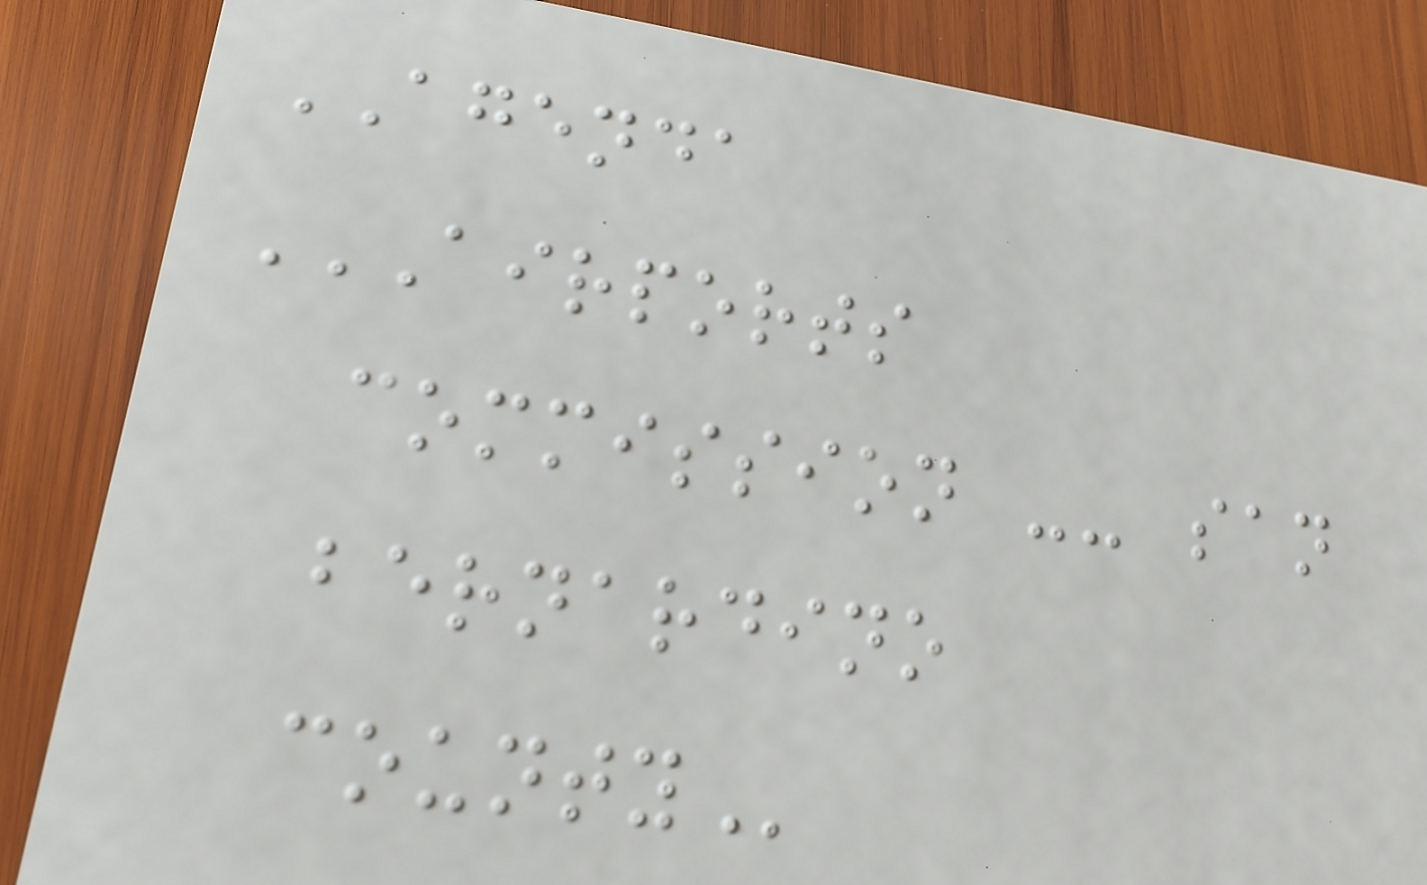AGENDA
AIRPORTS
COMMISSION -- SAN
BERNARDINO
COUNTY
